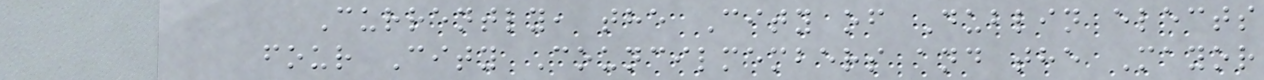Currently, the City of Dublin elects
four City Councilmembers and the Mayor
